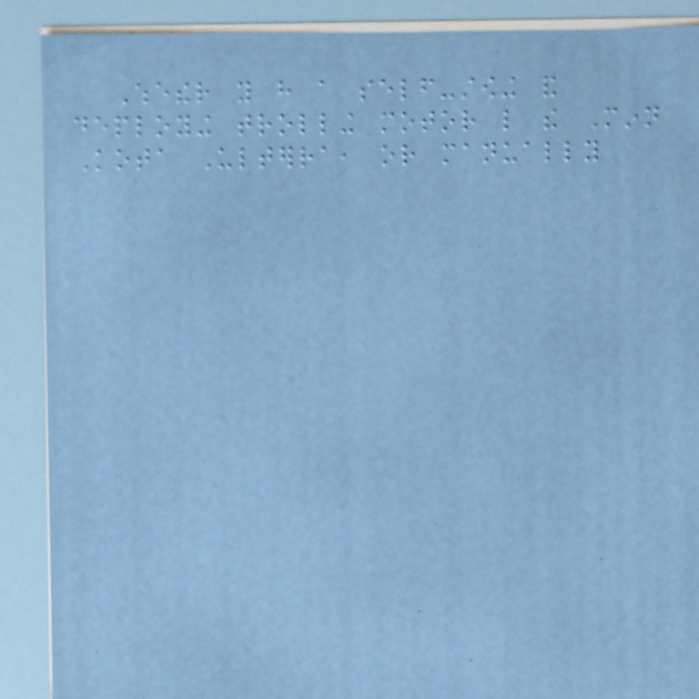Whether you have a self-stowing and
deploying trolling motor like the Minn
Kota Ulterra, or manually
